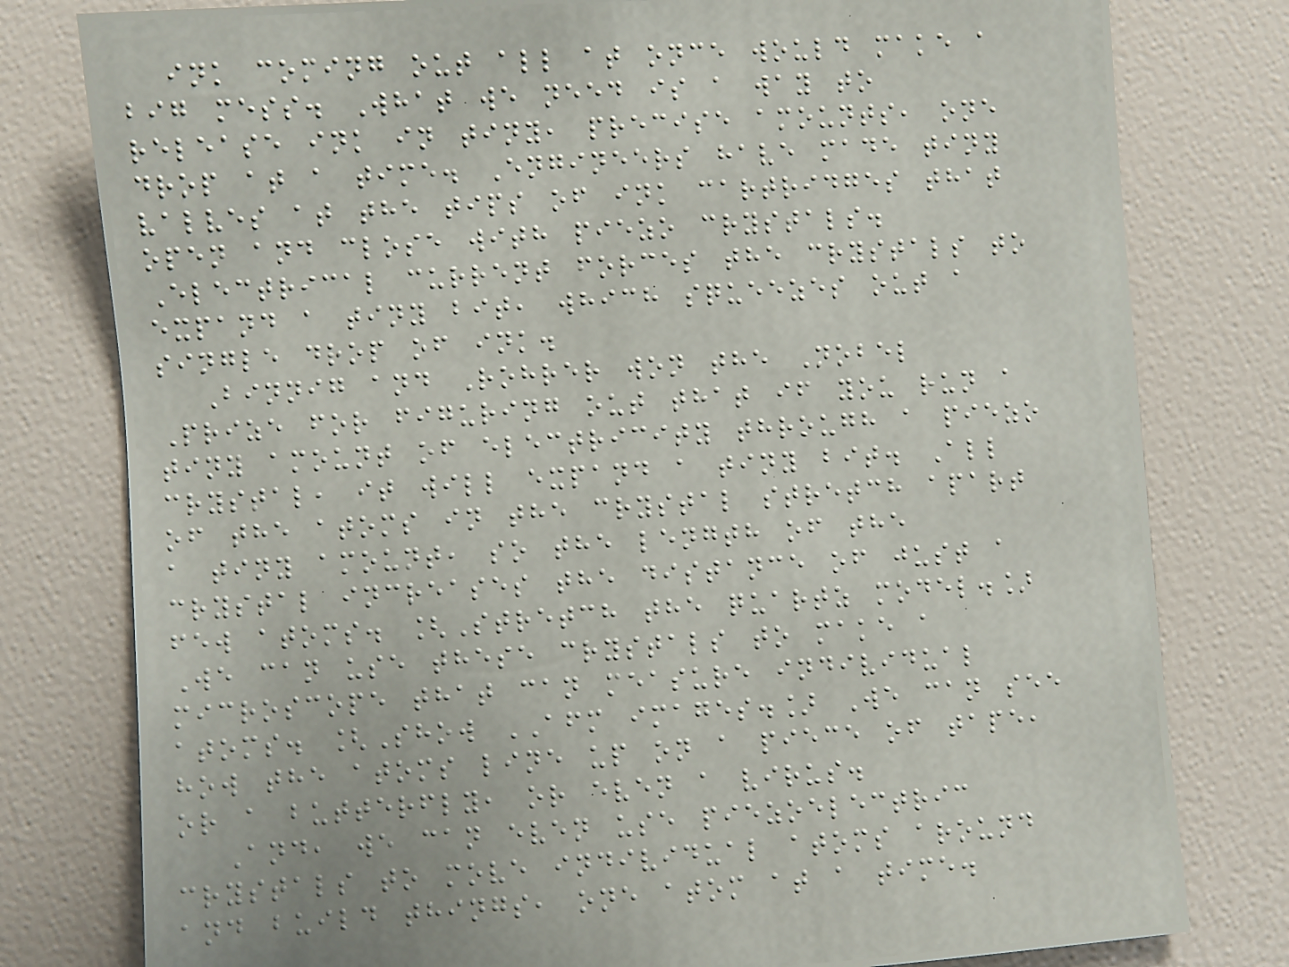ink coming out all at once would make a
big mess. What we need is a way to
release ink in tiny, precise amounts, one
drop at a time. Engineers have made tiny
valves at the tips of ink cartridges that
open and close with piezo crystals.
Electrical current forces the crystals to
expand a tiny bit, which squeezes out a
single drop of ink.
Binnig and Rohrer won the Nobel
Prize for figuring out that if you run a
tiny amount of electricity through a piezo
crystal, it will expand a tiny bit. All
of the atoms in the crystal stretch apart
a tiny amount, so the length of the
crystal increases the distance of just a
few atoms. [Stretch the quartz model.]
We can use these crystals to make a
microscope that can measure individual
atoms. [Show AFM images.] We can see
how the atoms line up on a piece of tape,
or a butterfly, or even a virus.
And, we can even use piezoelectric
crystals to move individual atoms around
and build things, one atom at a time.
